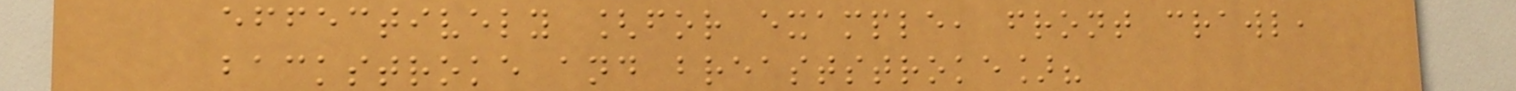effectively [for example, front crawl,
backstroke and breaststroke]?
